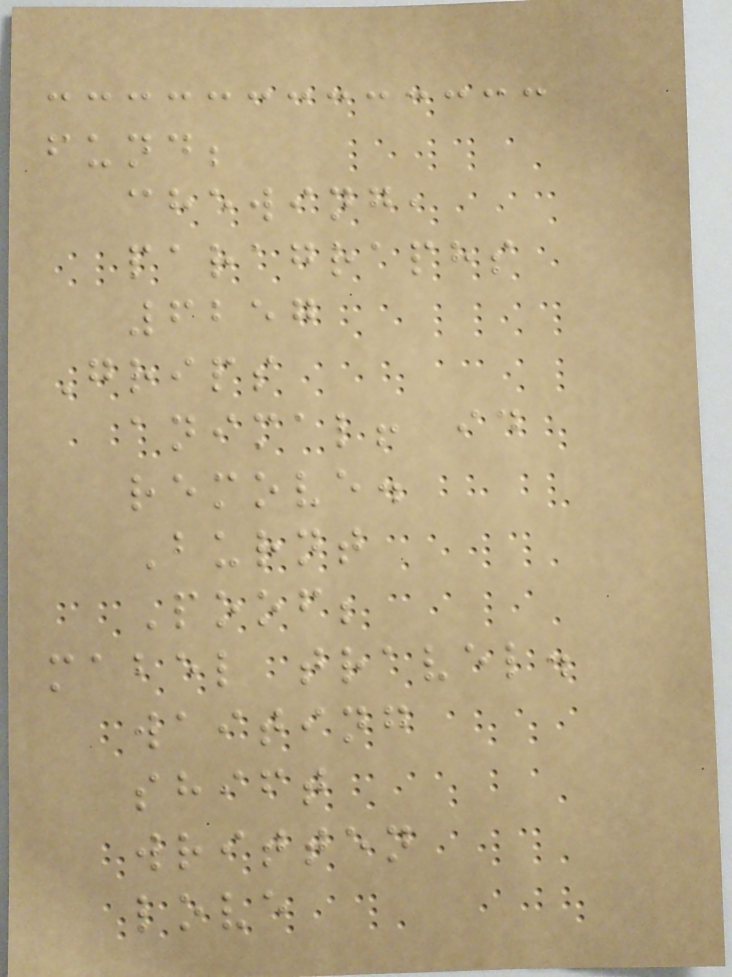fund;
chewing,
paragraphs
6257
Grips
animal! id
remove.
Burnt
Poof;
mabel travel.
waiting
shift
written
love
